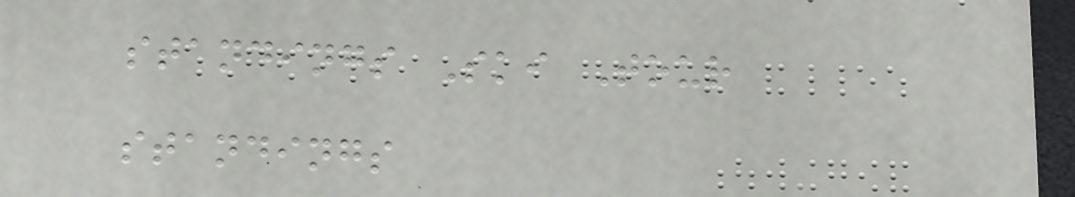standings Ski Tour
standings
